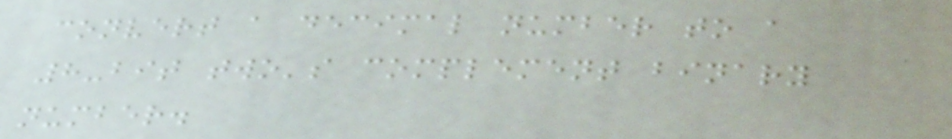convert a decimal number to a
8-bit two's complement binary
number.
